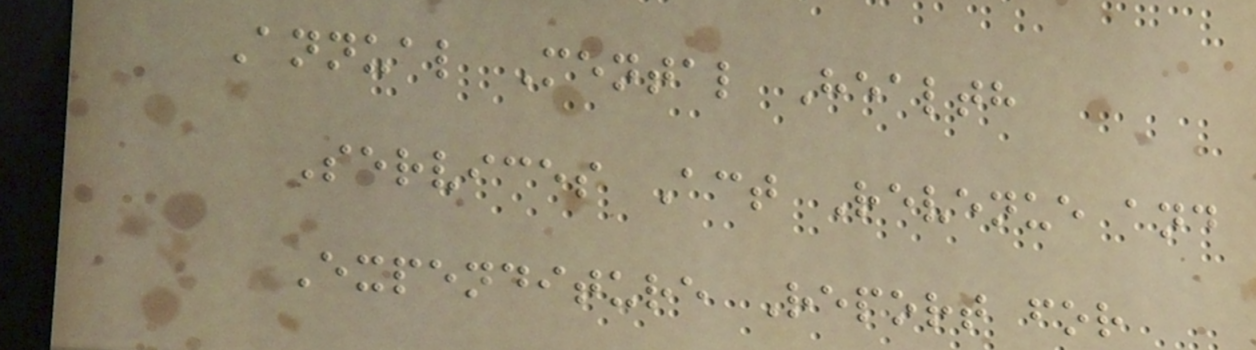Annual Mental Health
Services Act Revenue and
Expenditure Report for
